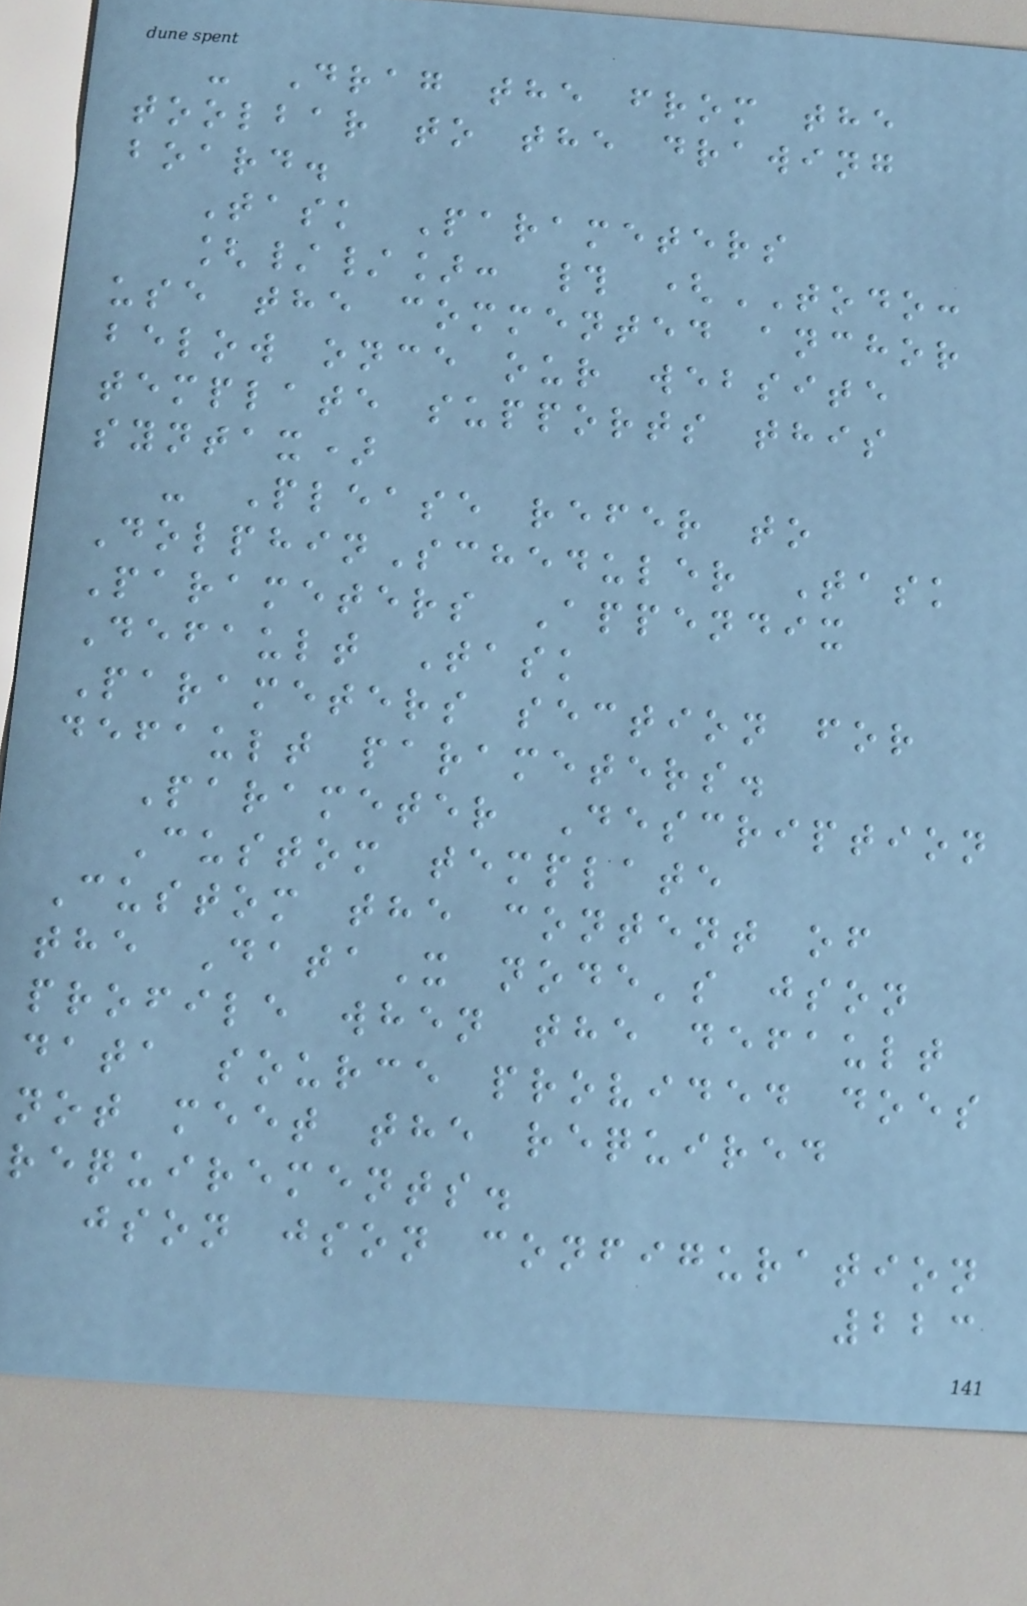- Drag the from the
toolbar to the drawing
board.
Task Parameters
[//]: # (TODO:
use the commented anchor
below once our website
template supports this
syntax)
- Please refer to
DolphinScheduler Task
Parameters Appendix
Default Task
Parameters section for
default parameters.
Parameter Description
Custom template
Custom the content of
the DataX node's json
profile when the default
data source provided does
not meet the required
requirements.
json json configuration
223
